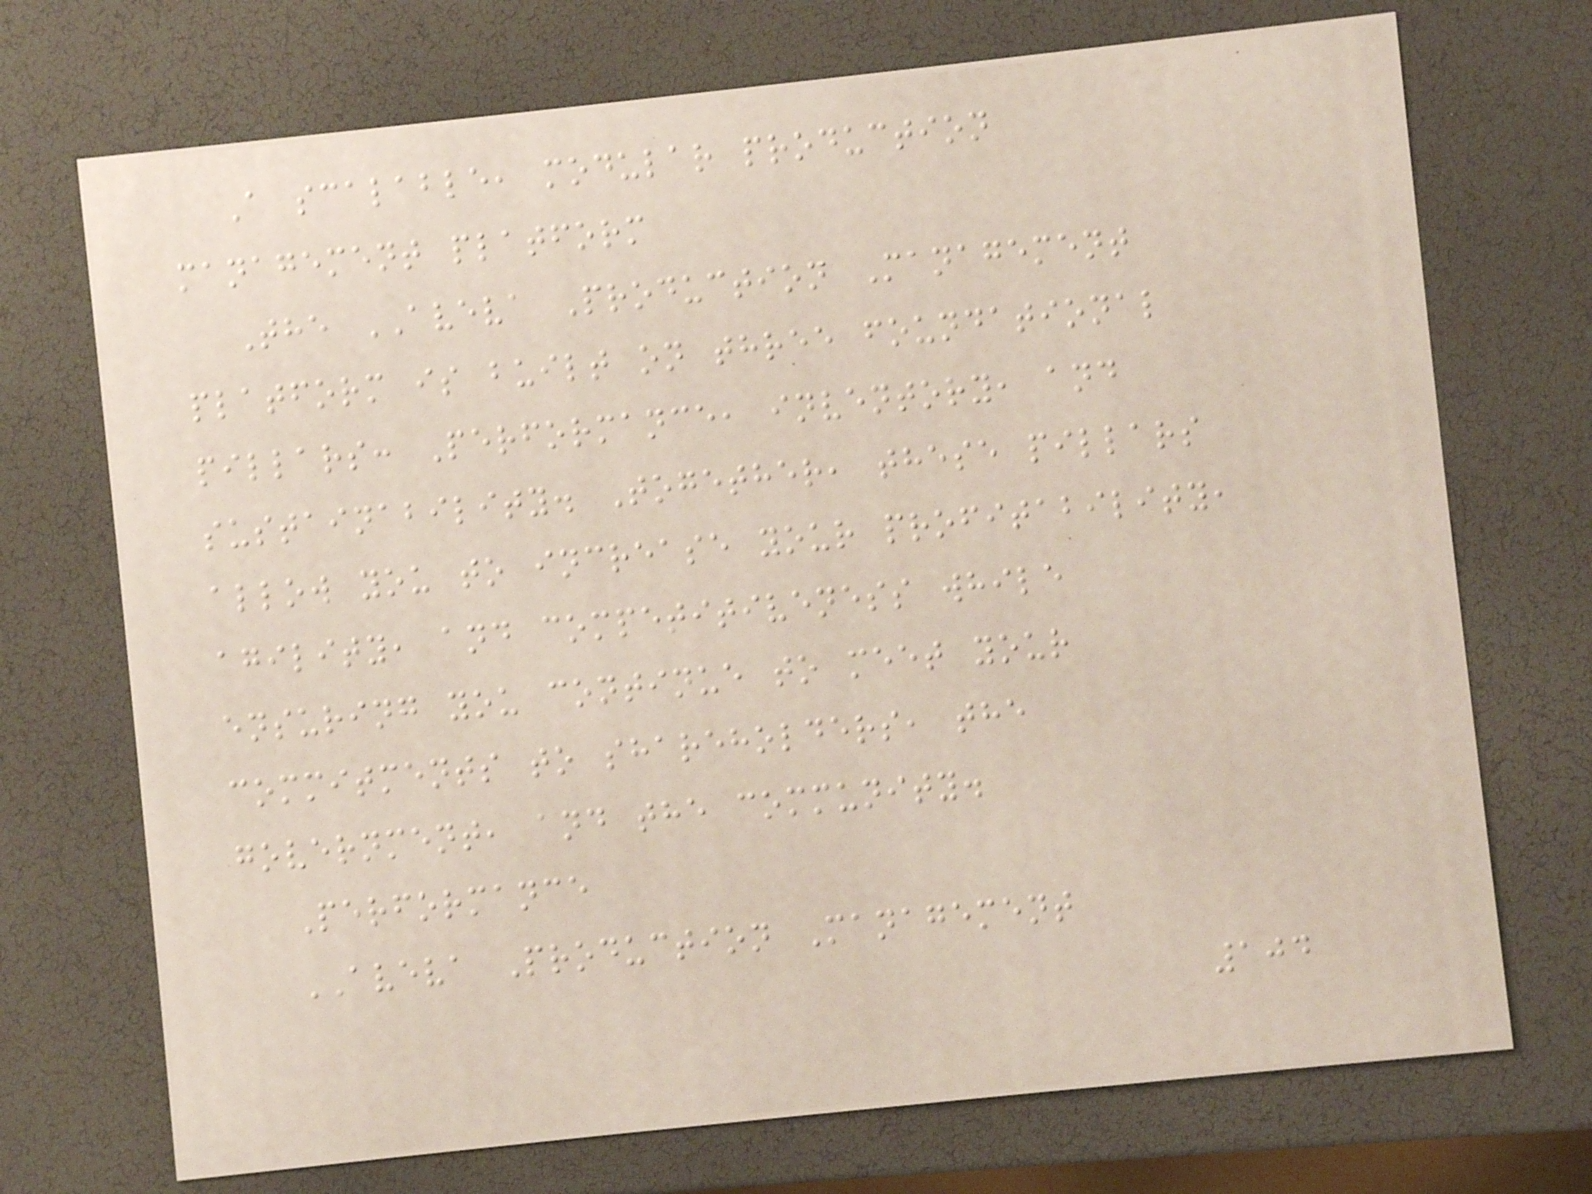A scalable, modular production
management platform
The AVEVA Production Management
platform is built on three foundational
pillars: Performance, inventory, and
sustainability. Together, these pillars
allow you to increase your profitability,
agility, and competitiveness while
ensuring you continue to meet your
commitments to shareholders, the
government, and the community.
Performance
AVEVA Production Management
104
